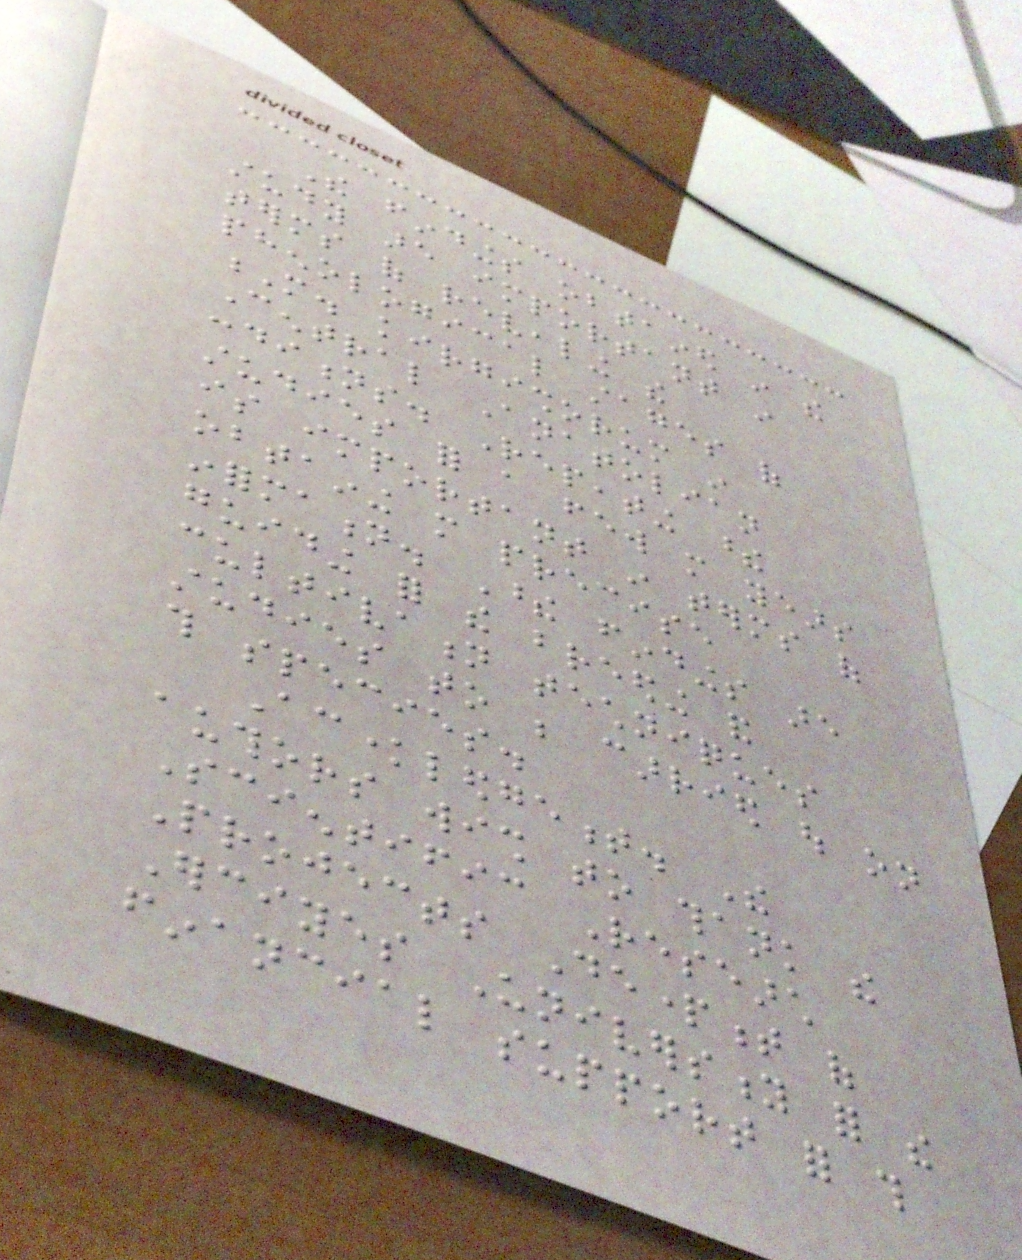The findings obtained in the
study are important in
terms of revealing the
phenological stages of
M. kirgishorum in
Central Anatolian
conditions. Repeating these
studies for a few more years
is important in terms of
obtaining more precise
information. These findings are
guiding for the breeding and
cultivation techniques
studies to be carried out on
this species.
Acknowledgement. The
authors wish to thank the
Scientific Research
Projects Department of
Erciyes University for the
financial support for this
